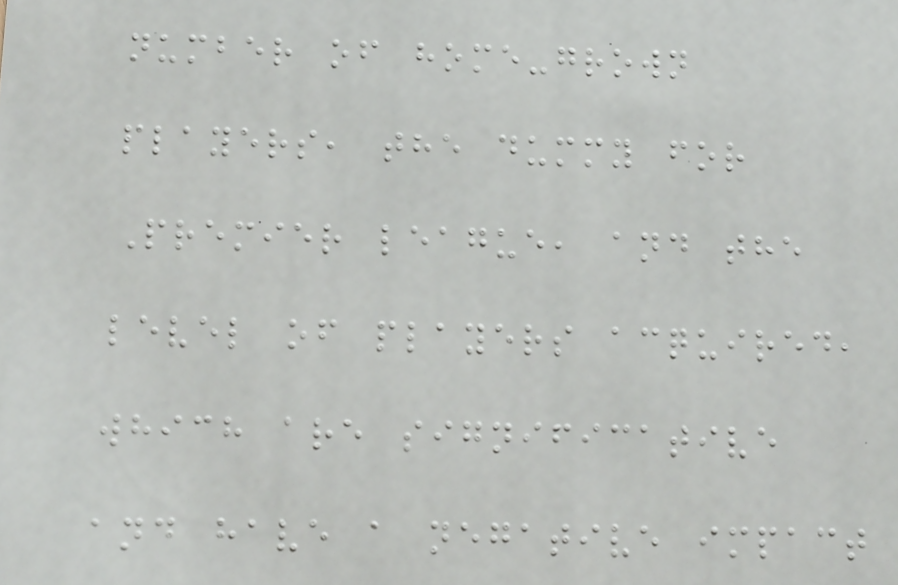number of home-grown
players, the dummy for
Premier league, and the
level of players acquired,
which are significative
and have a negative impact
